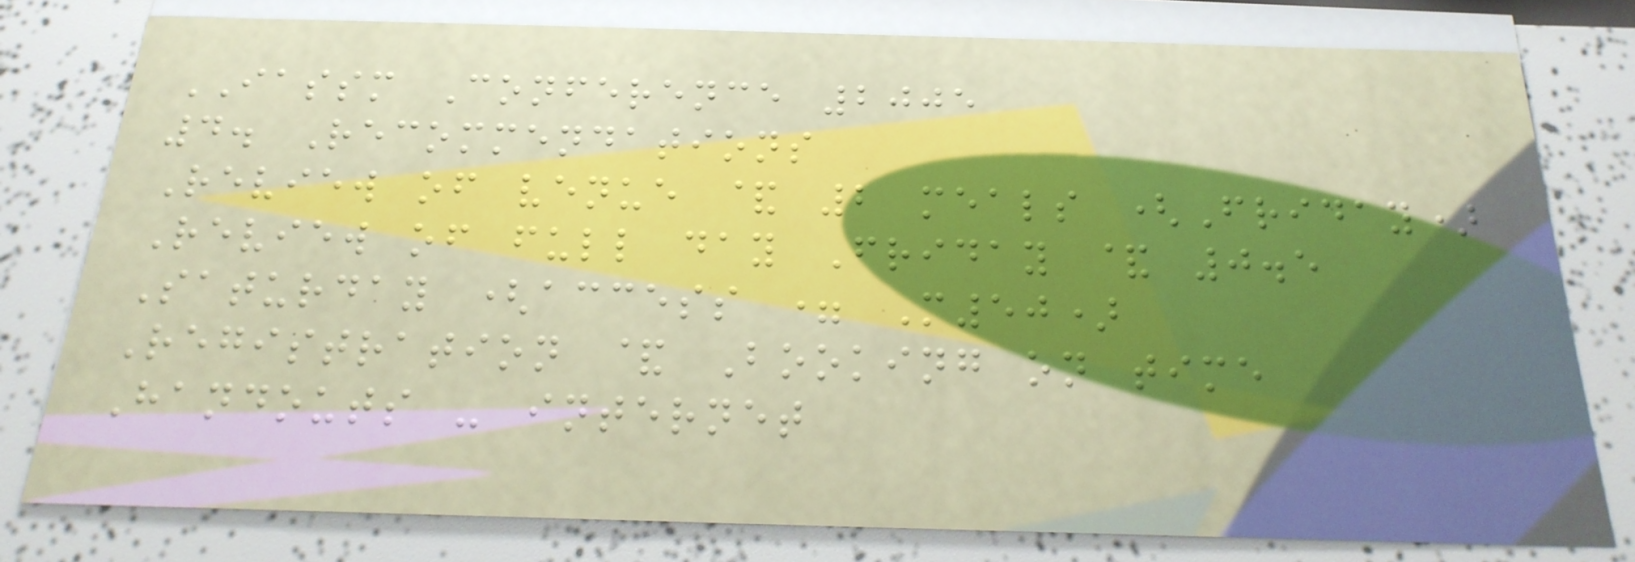IASSM Conference 2005
4. Recommendations
Review of venue & 2 meals (Friday)
Review of full day Friday & 0.5
Saturday (access = M50)
Registration & Booking on time
Handouts - internet
